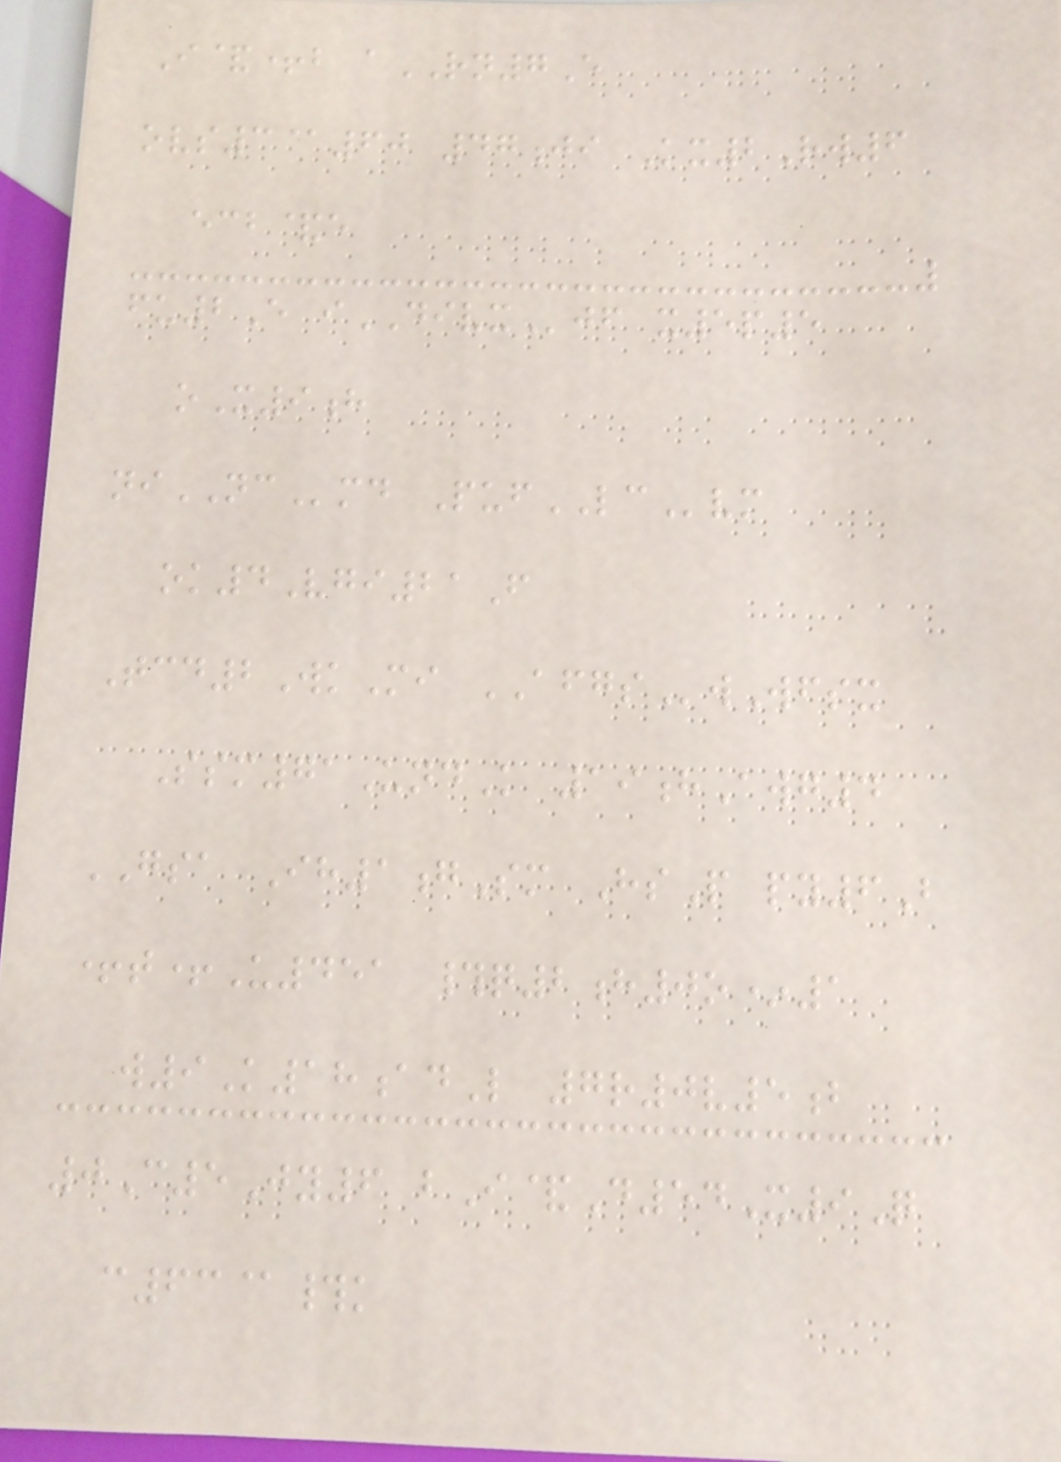I&+b aRN7E
ovs3@60 47ji Kx2Rw6
ecb&e
fu2E iDIVXjf x5p5
oX9h
niNCmd PufLCvm
ok4Vgi21F
Tcd2WkMi AFGSwWfsx
Ssm71UndK 19hAwg4
GSA Ih1gSm HsP py6B
+t+U451 #q2h0o*1
w9K18adL 7r0v5b
0C5Jy6 bI&D54X9Q
c63@#k
